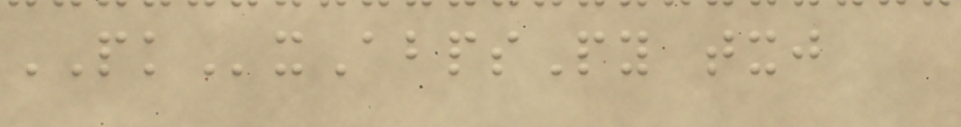PKxAbpsPy txj
